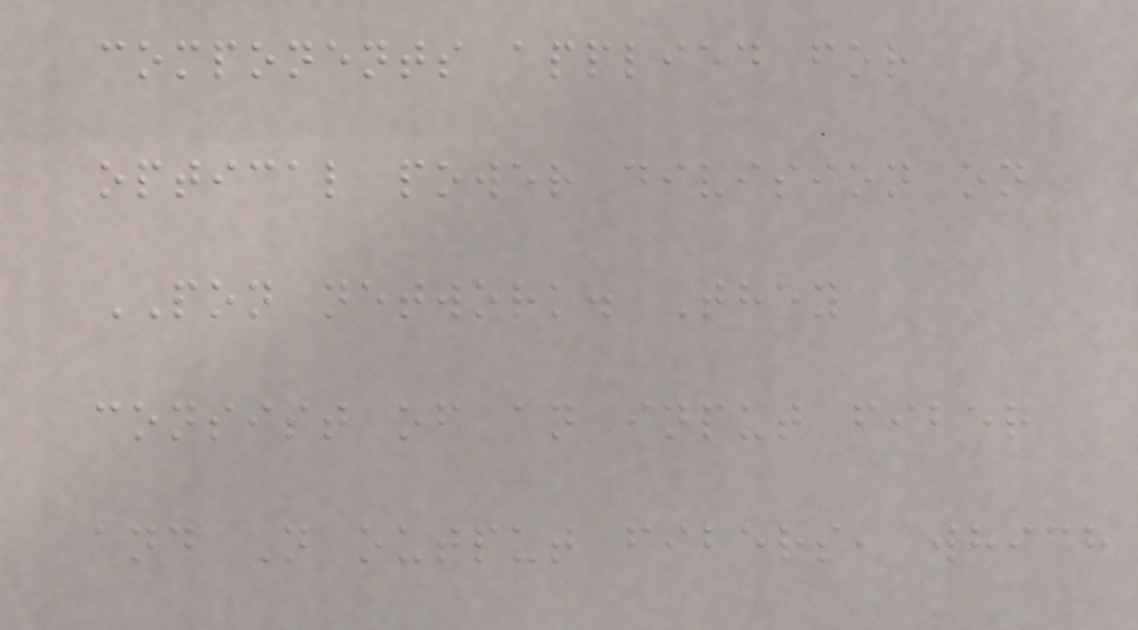components applied for
optical power division on
PON network. They
consist of an input fiber
and N output fibers, which
